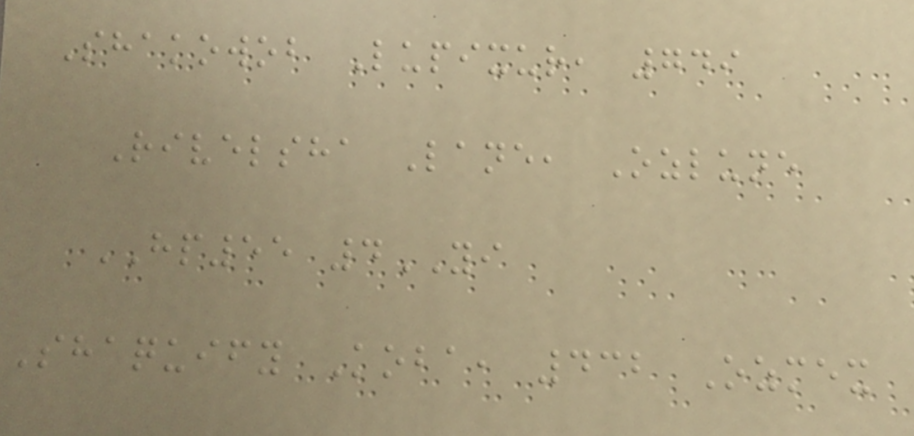Shakowob Lupixur, 749
Rivelsha Lane, Ozlune
HP55 4YI
Shaquify Koba, 432 Ozmex
